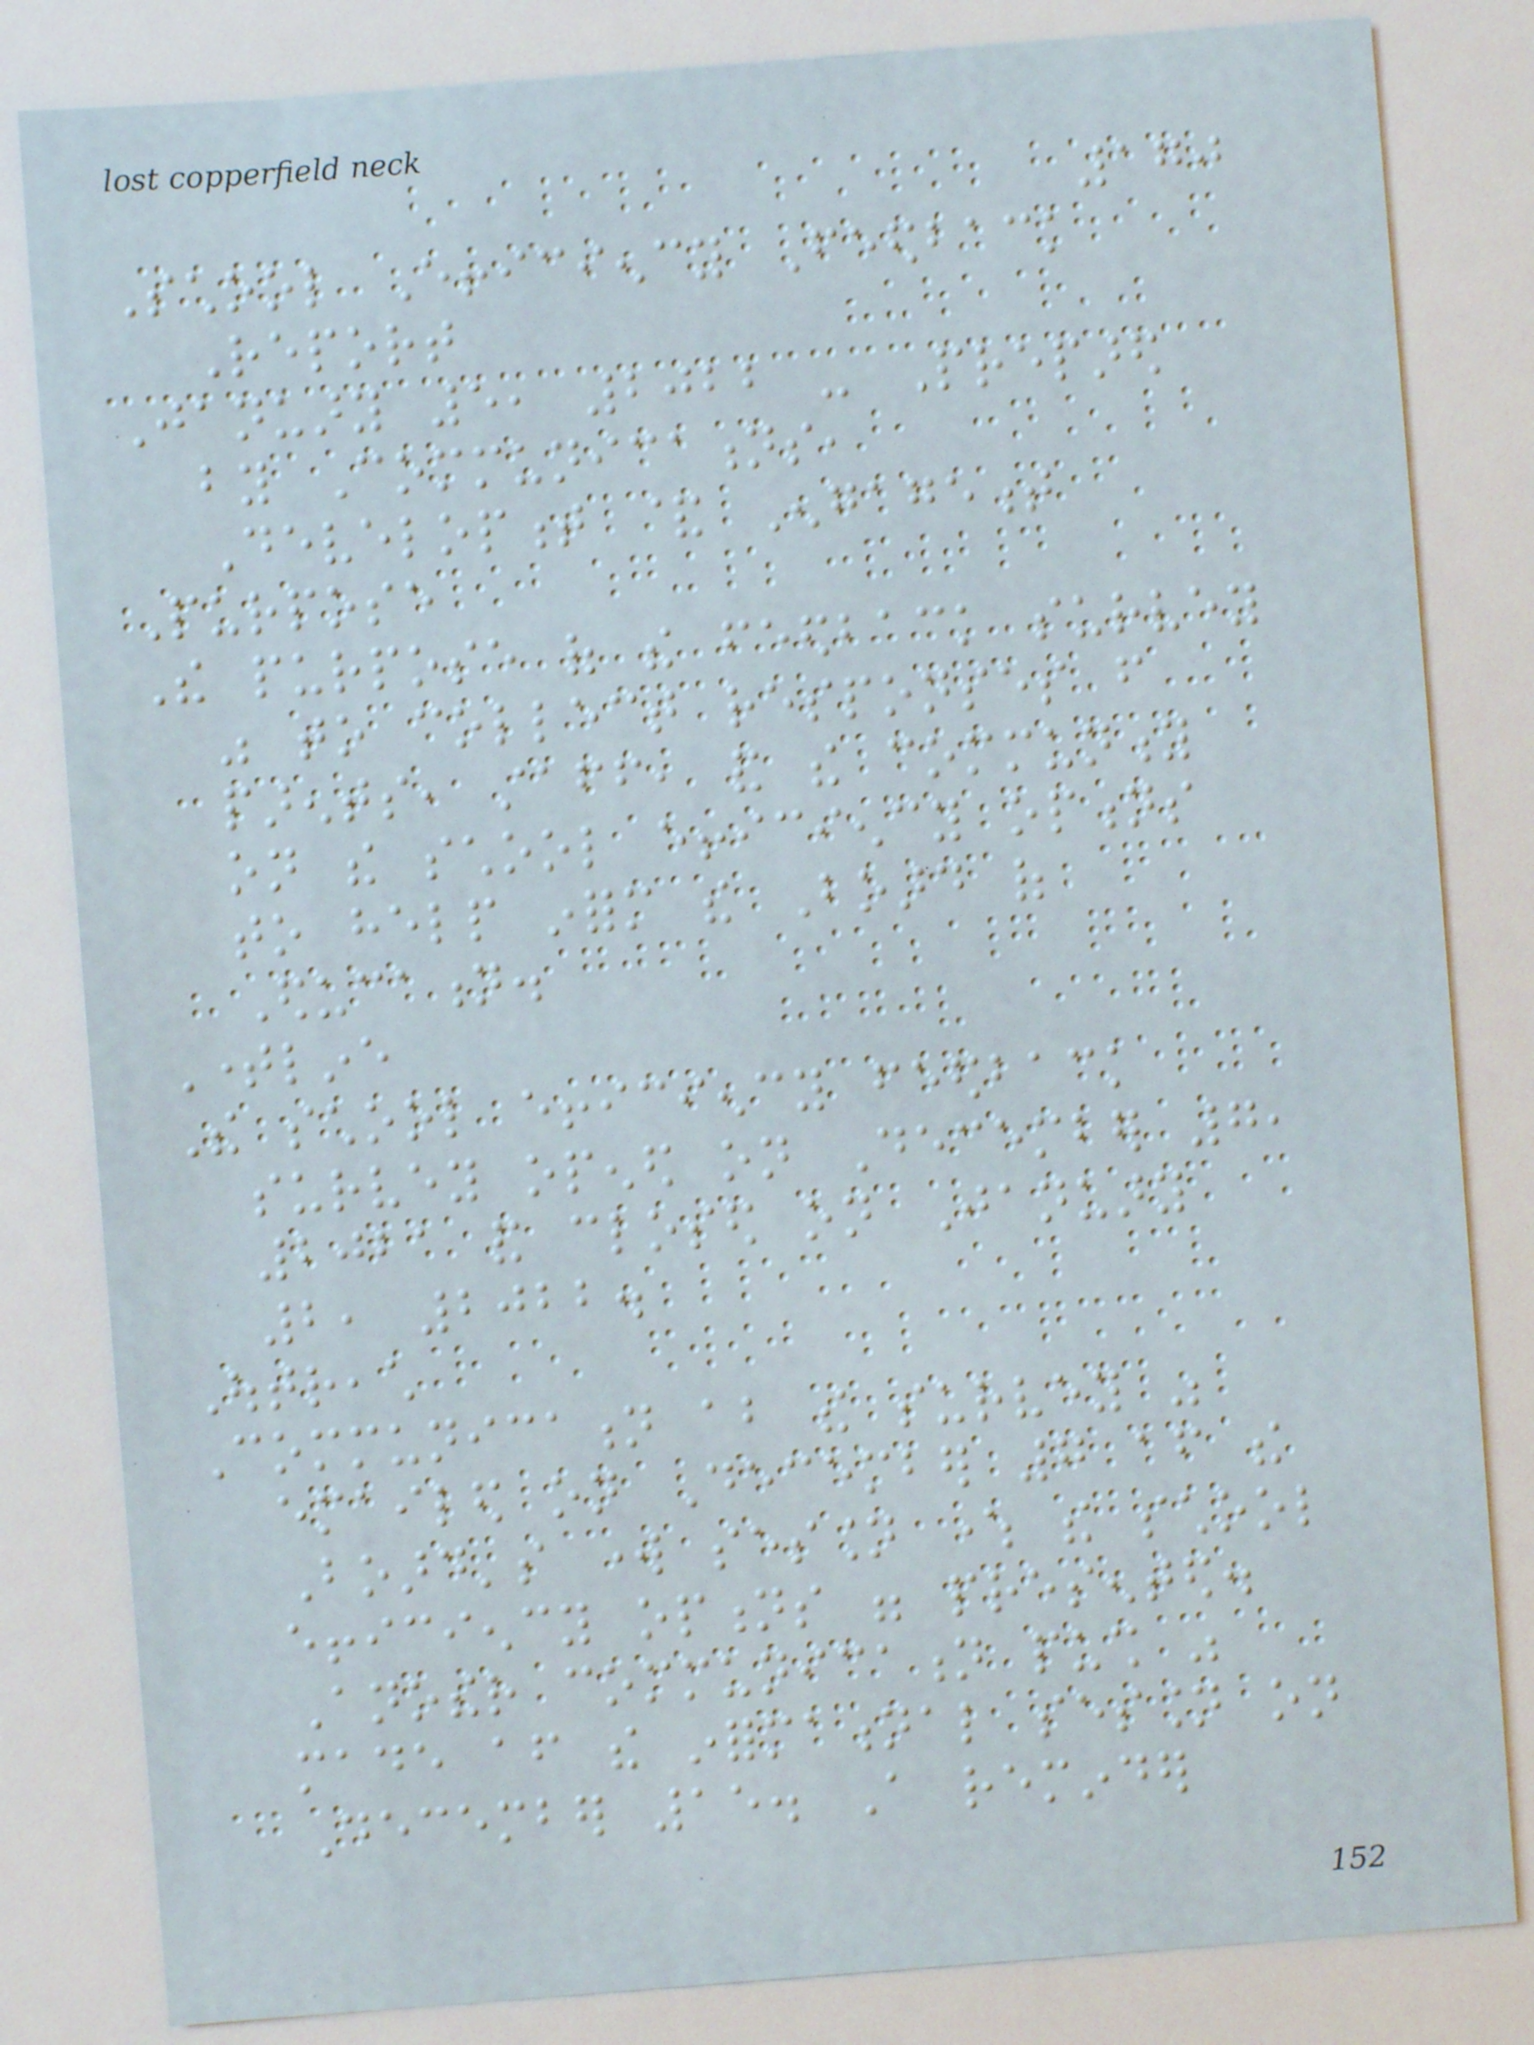170
School Efficiency Feedback
Report
January 5, 2022 - Prepared
by Communications,
Development & Engagement
Purpose
The purpose of the feedback survey
was to collect responses from
parents, staff, and the community
on the school efficiency options
to help inform the Board of
Education.
Timeline
The school efficiency feedback
survey opened on December 7,
2021 and closed on January
2, 2022.
Outreach
Communication about the survey was
emailed on December 7 after the
Board's work session where the school
efficiency options were presented.
Another communication push was
made after the informational session on
December 15. A reminder
